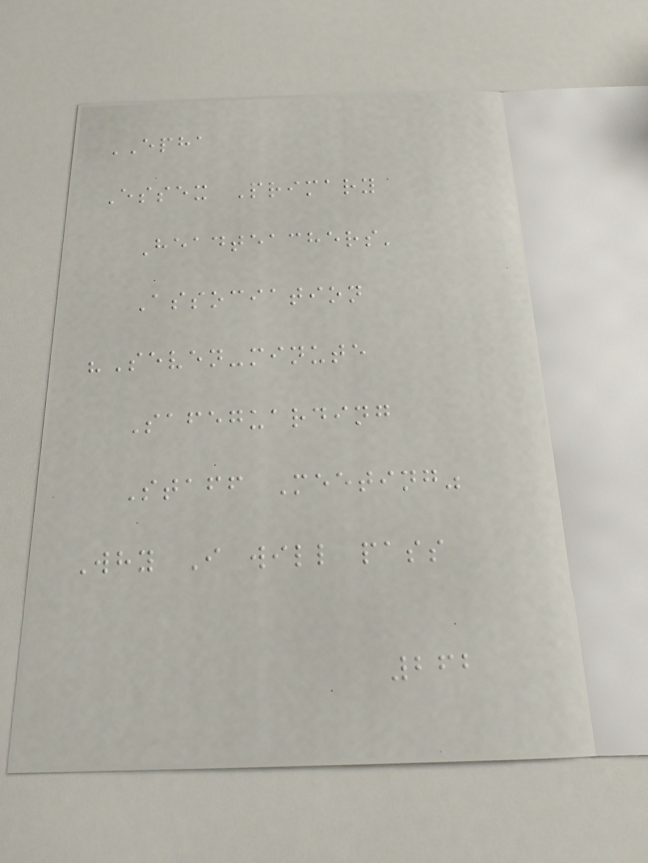EPHA
Essex Primary
Headteachers'
Association
"Seven-minute
Safeguarding
Staff Meeting"
Why I will pass
262
